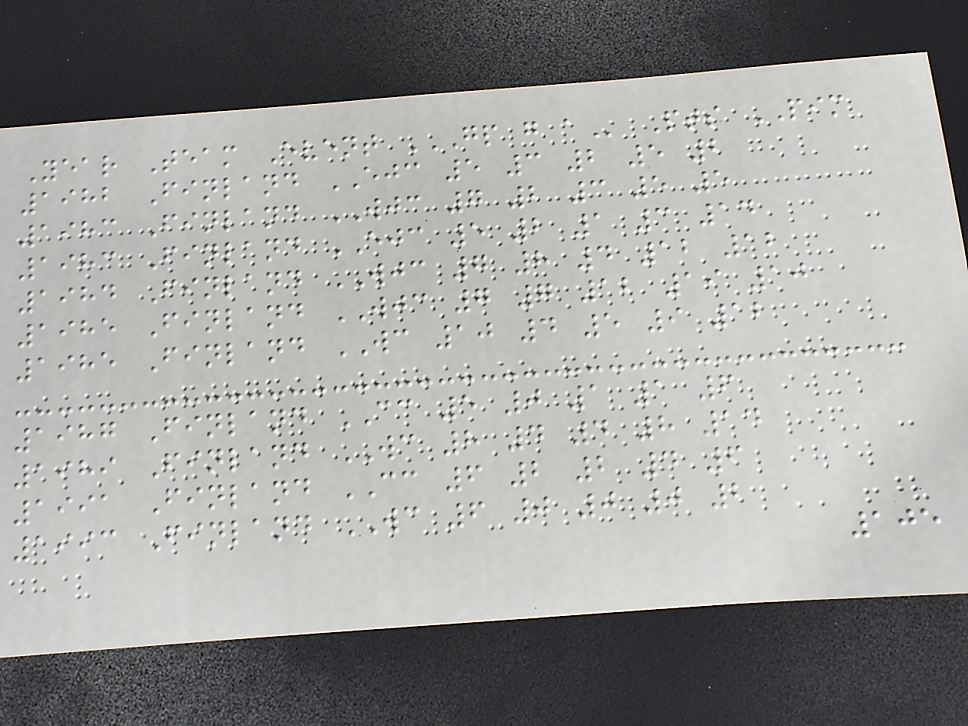Year Team Event GP G A Pts PIM
1982 Finland EJC 5 3 2 5 2
1983 Finland WJC 7 2 3 5 5
1983 Finland EJC 5 2 1 3 14
1984 Finland WJC 7 8 4 12 12
1985 Finland WJC 7 7 12 19 10
1985 Finland WC 10 4 5 9 12
1987 Finland CC 5 0 1 1 6
1989 Finland WC 8 4 4 8 14
1991 Finland CC 6 2 2 4 6
1993 Finland WC 6 0 0 0 2
105
